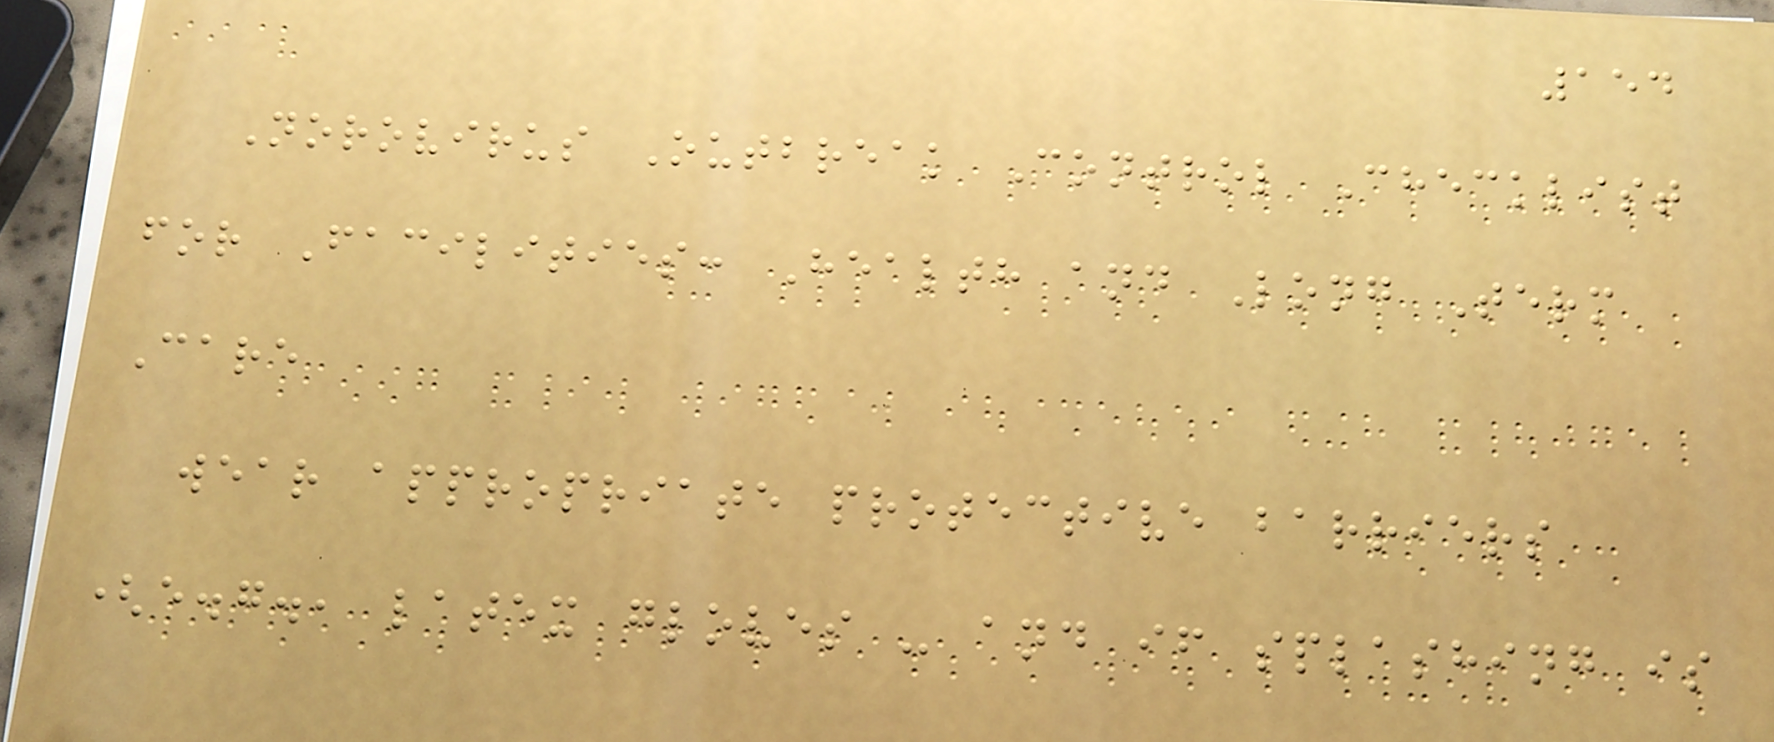154
Norovirus Outbreak Control Checklist
for Facilities: Health and Long Term
Care
wear appropriate protective barriers
(e.g., latex gloves - and if splashing is
